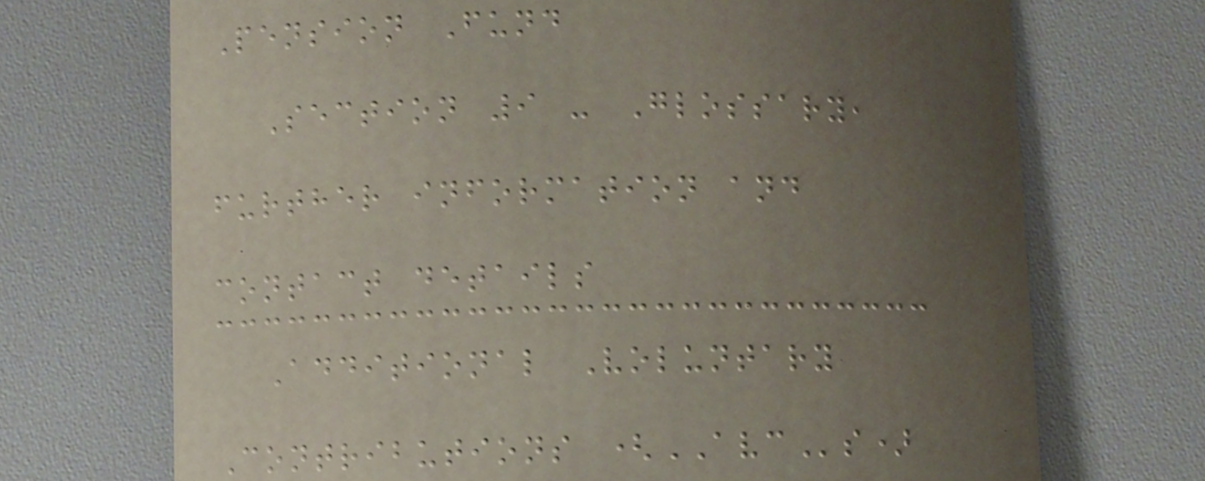Pension Fund
Section 9 - Glossary,
further information and
contact details
Additional Voluntary
Contributions (AVCs)
